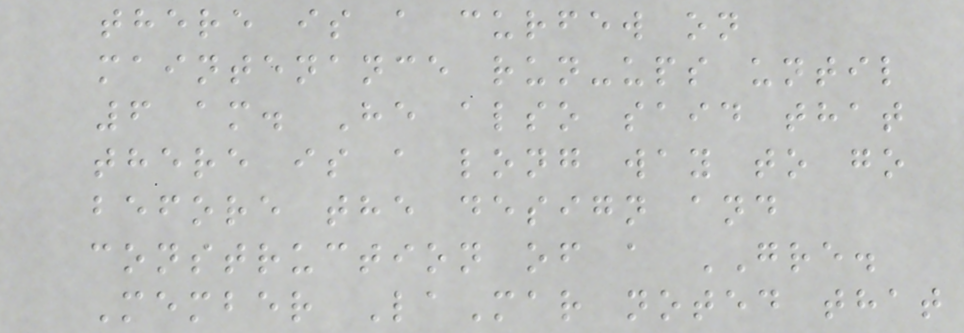there is a curfew on
maintenance run-ups until
6 am. He also said that
there is a long way to go
before the design and
construction of a GRE.
Member LaMar noted that
